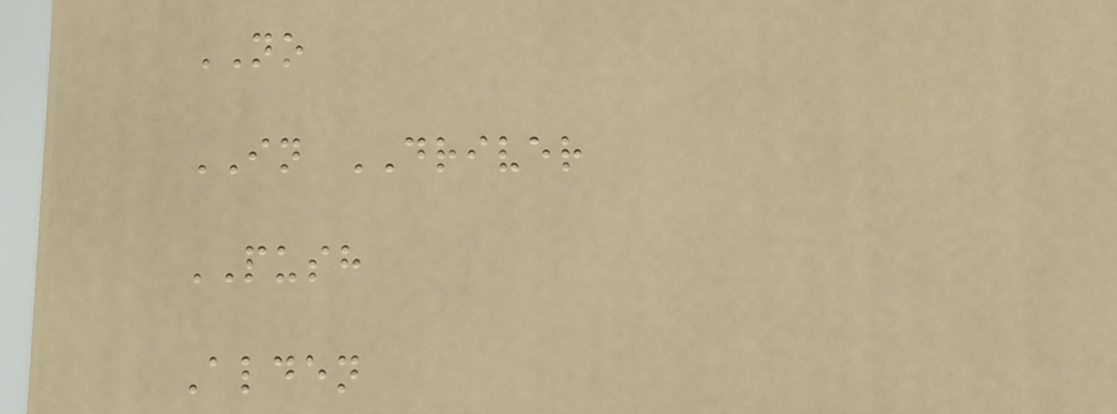NO
IN DRIVER
PUSH
Alden
